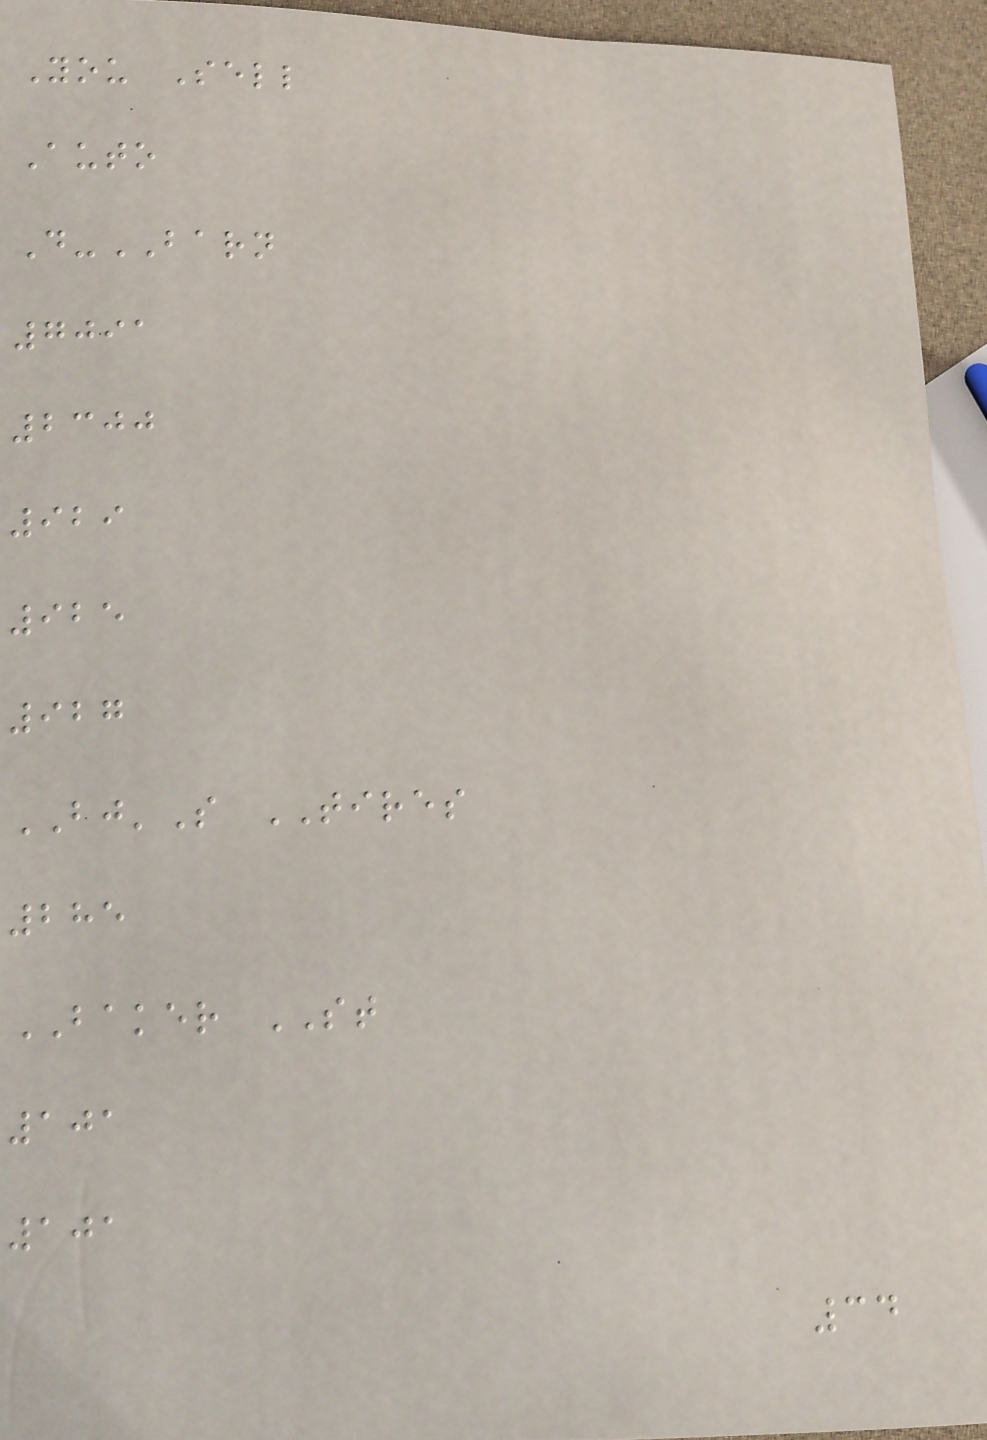You Sell
Auto
D-BARN
7091
2300
929
925
927
BJ'S TIRES
285
BAKER ST
101
101
34
